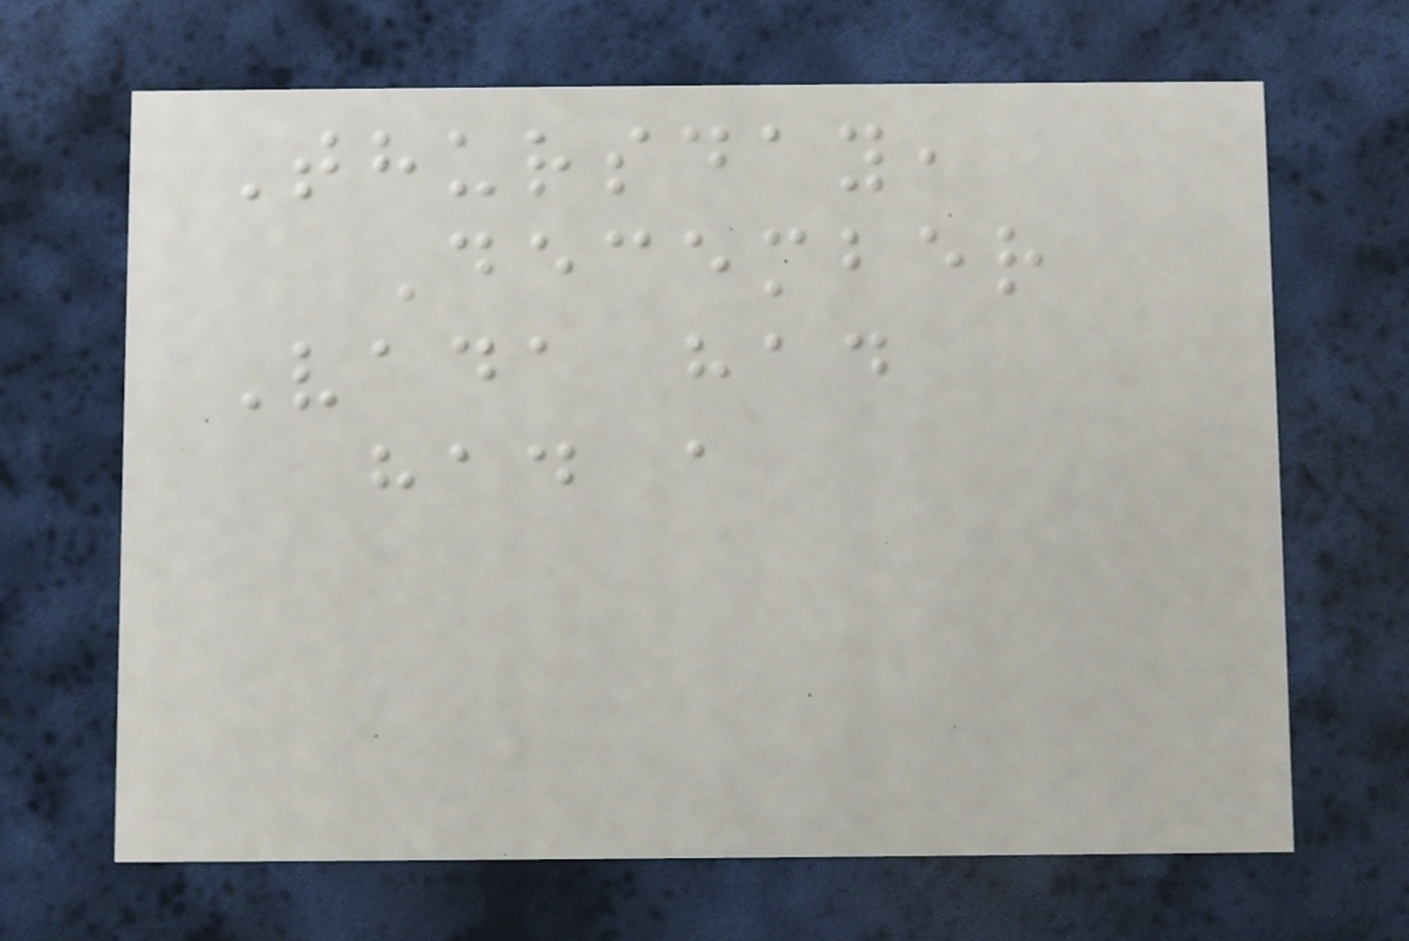Thursday,
December
Vada had
had a
